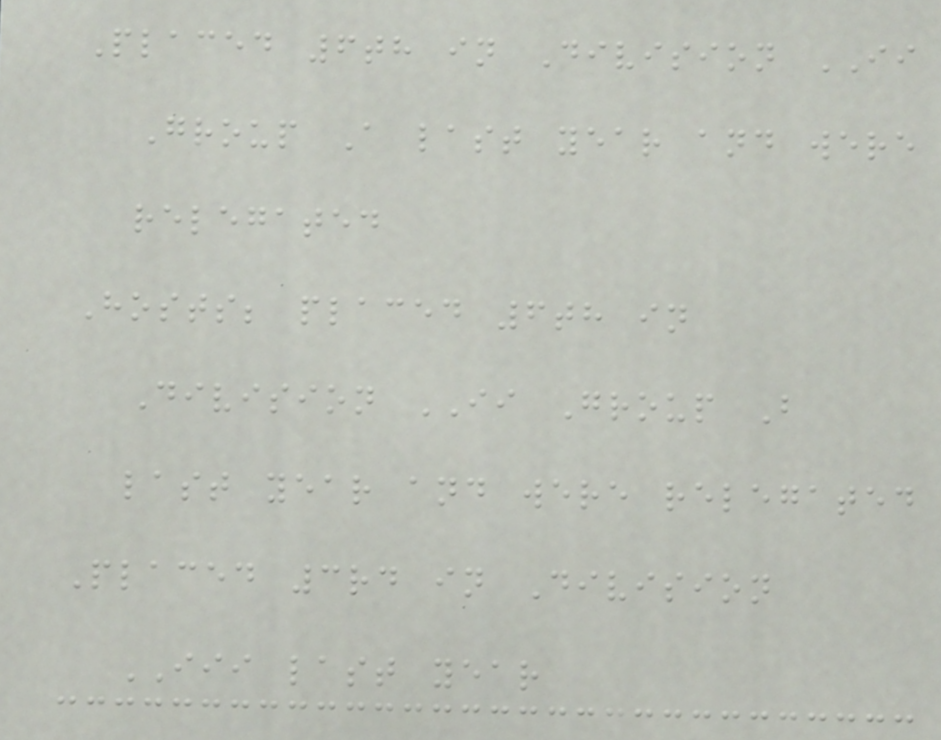Placed 6th in Division II
Group A last year and were
relegated
Hosts; placed 6th in
Division II Group B
last year and were relegated
Placed 3rd in Division
III last year
